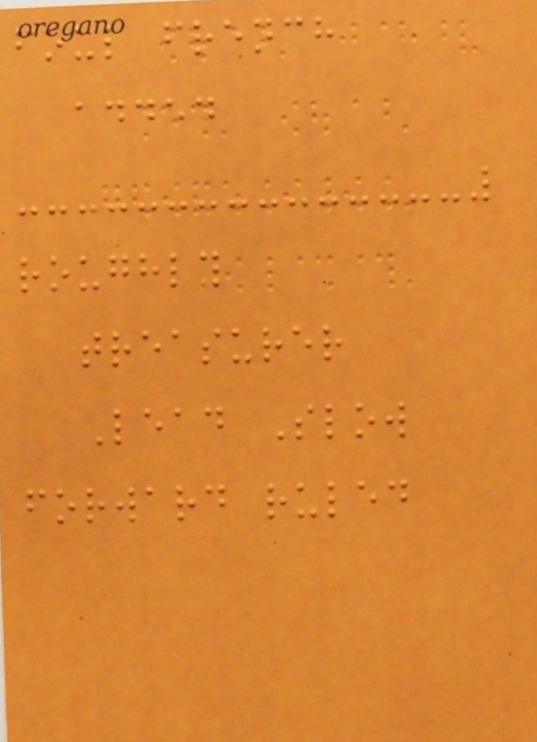foul french
added
roughly
treasurer
Lead Slow
forward ruled
